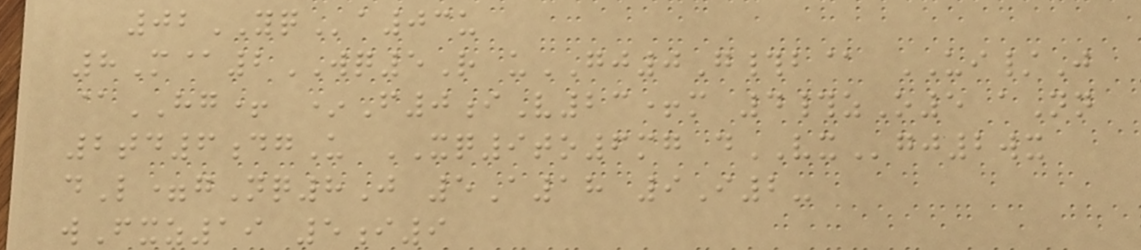02YQa03u
8M@2WQ5R uGJ0G#b@ UI/J
@HG+ *F0iV23+m 4#zO5 aNn
2td6dgU XQ9to6mg dVXgj2wx
dL=gNq8J 5A18 9I2-
wFxz19 5i9
